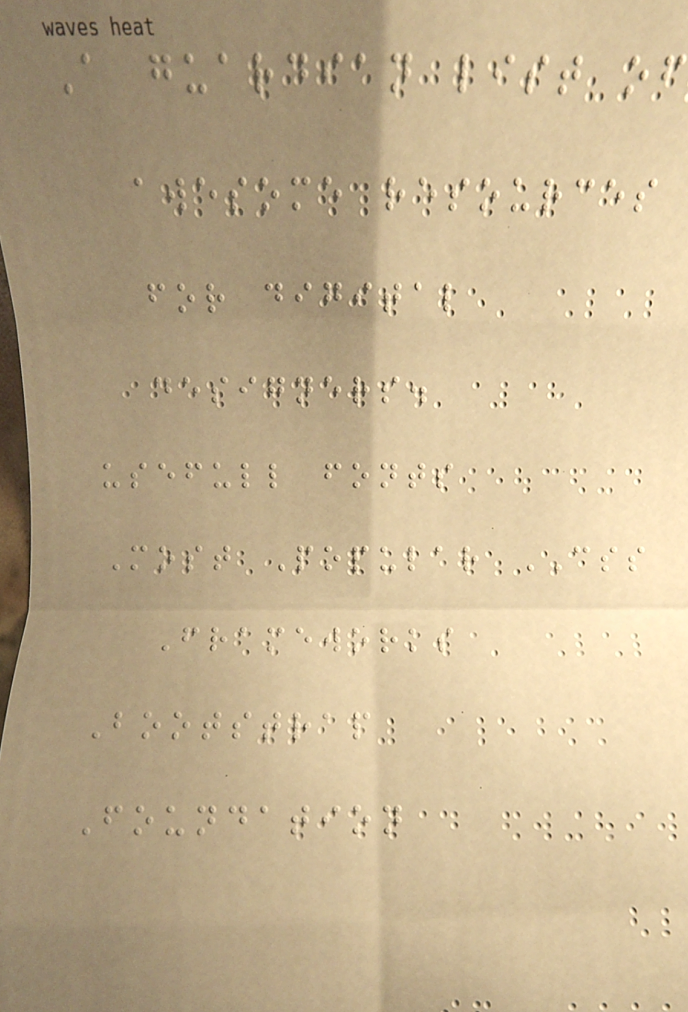A guardian list of
awesome resources
for digital
designers.
usefull fonts
Most Popular CSS
Frameworks
Bootstrap
Foundation
